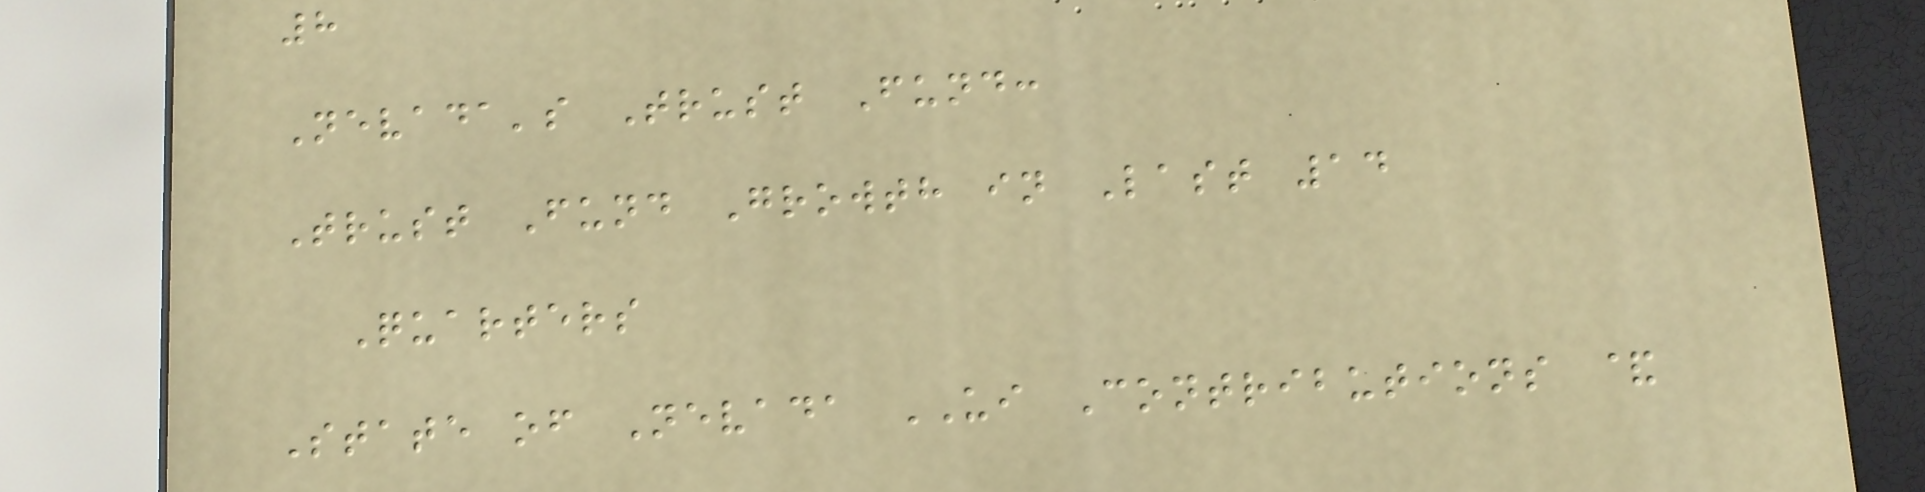8
Nevada's Trust Fund:
Trust Fund Growth in Last 14
Quarters
State of Nevada UI Contributions &
